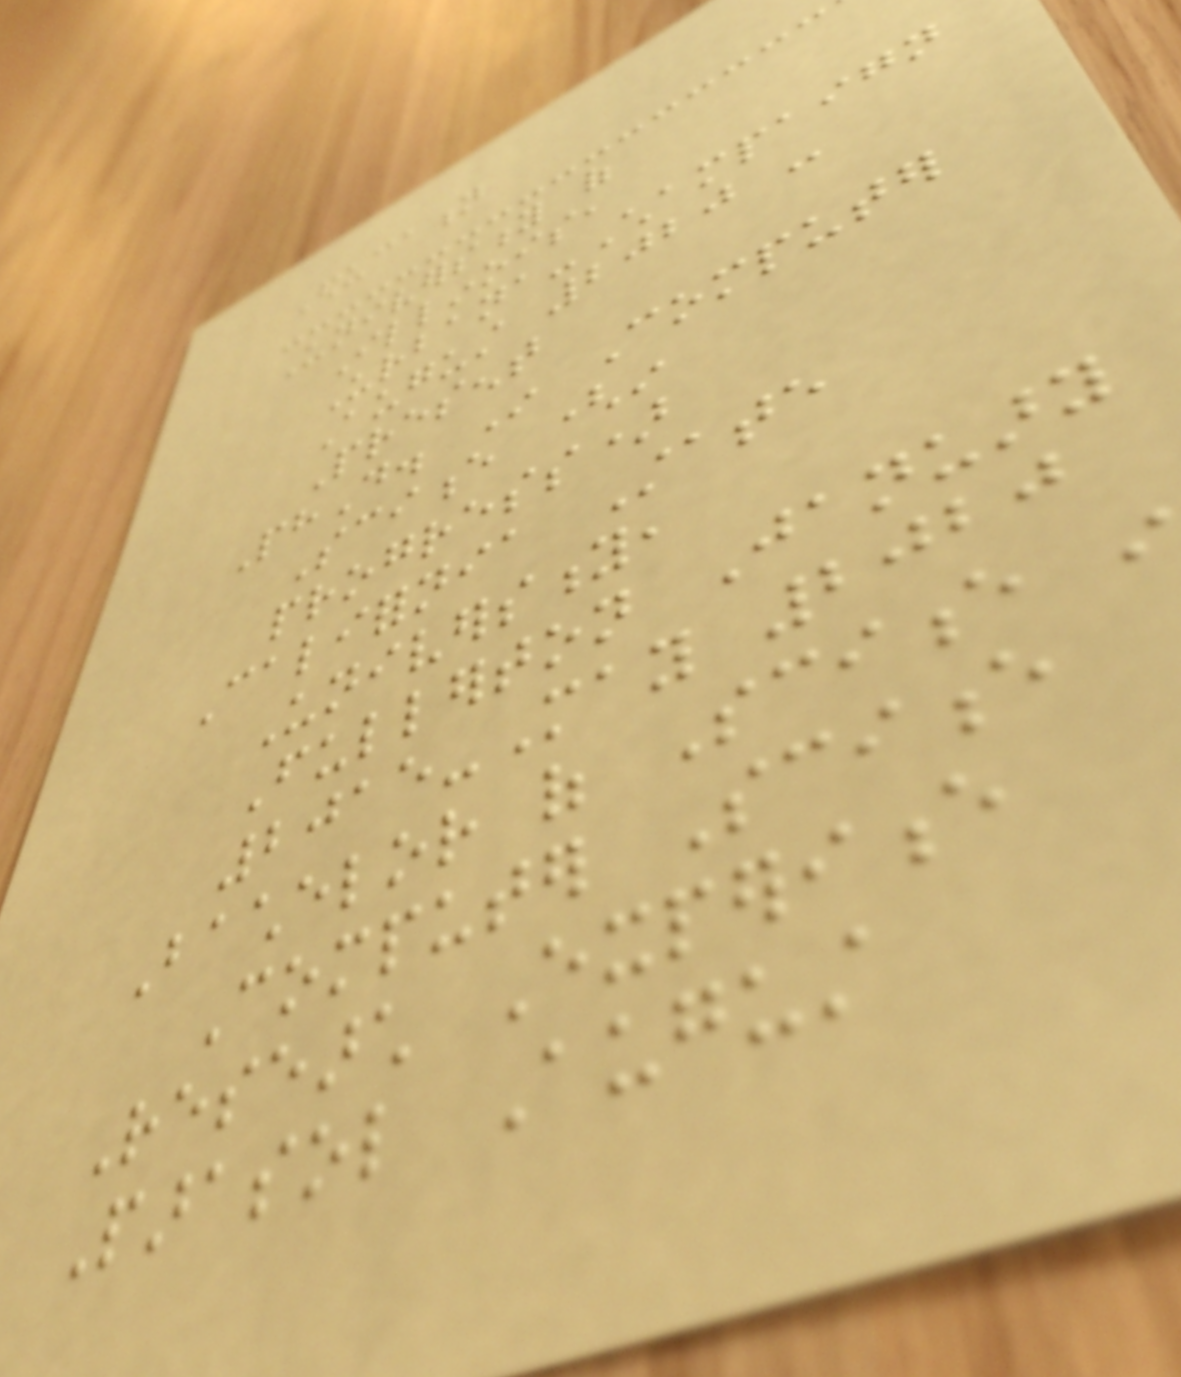Education
University of
Illinois,
Urbana-Champaign
August 2020 -
Present
PhD. In Computer
Science (in
progress)
California State
University,
Fullerton January
2015-May 2020
Bachelor of Science in
Computer Science
Research Experience
Parasol August
